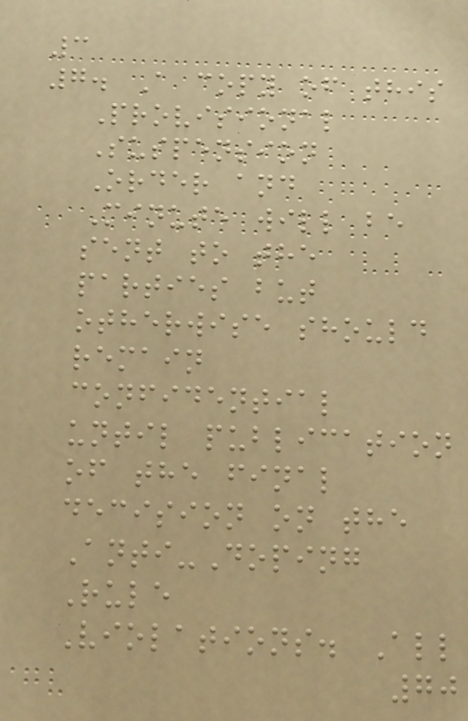3
7. A copy of this
Provisional
Suspension
Order and
Minute will be
sent to the
parties but
otherwise should
remain
confidential
until publication
of the final
decision on the
Anti-Doping
Rule
Violations. All
70
